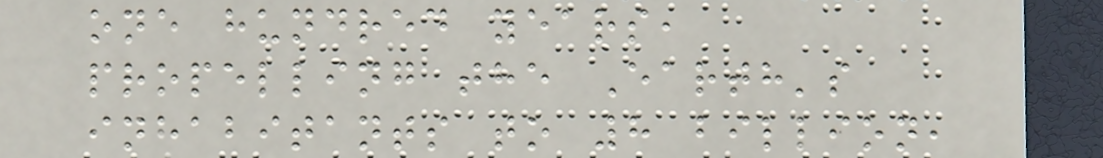one hundred years,
propelling the Earth's
inhabitants to 8 billion,
